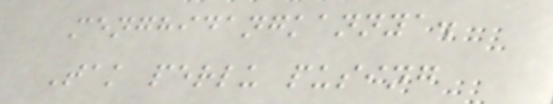menghidangkannya.
Tak perlu pusing
